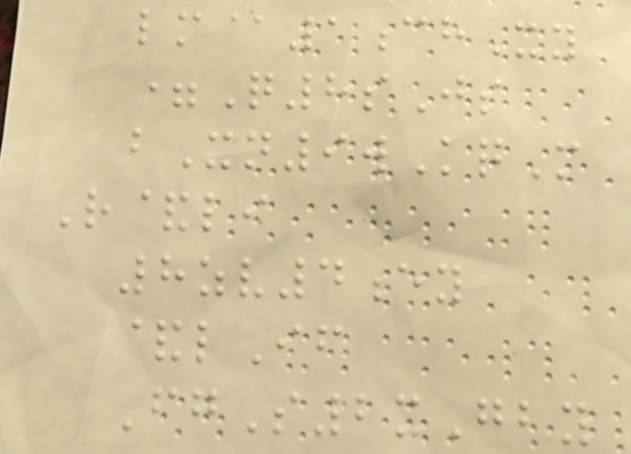lm@1chXy
=Q8sJs
bXn9wKqM
R&li
8zv4ey
&lIf
FgS2xGby
